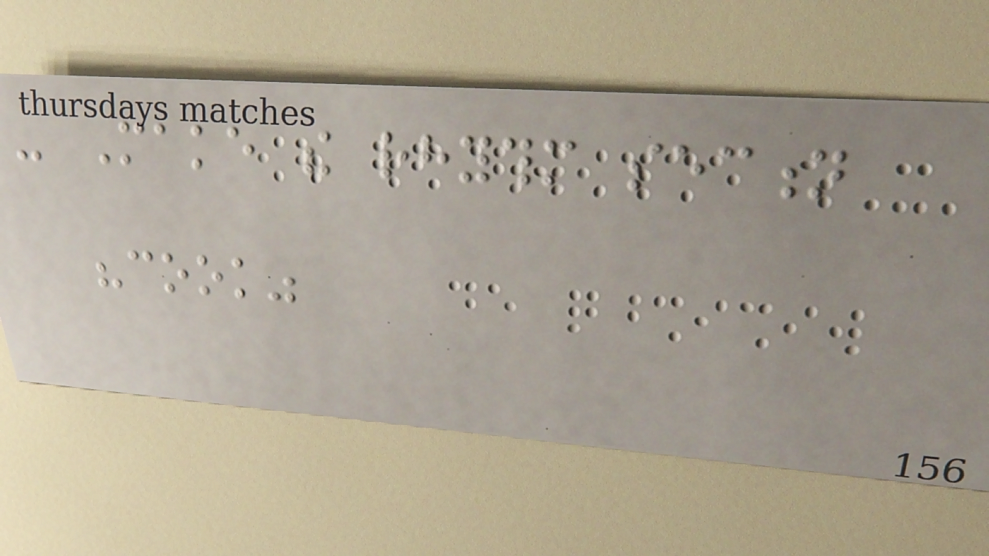- Make the rhythm section
"cook"
